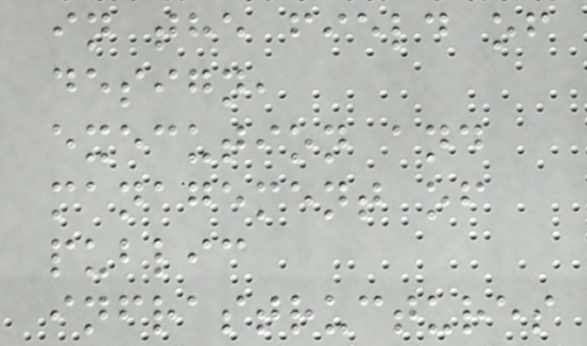in the field of
design,
execution and
management of
public
infrastructures
